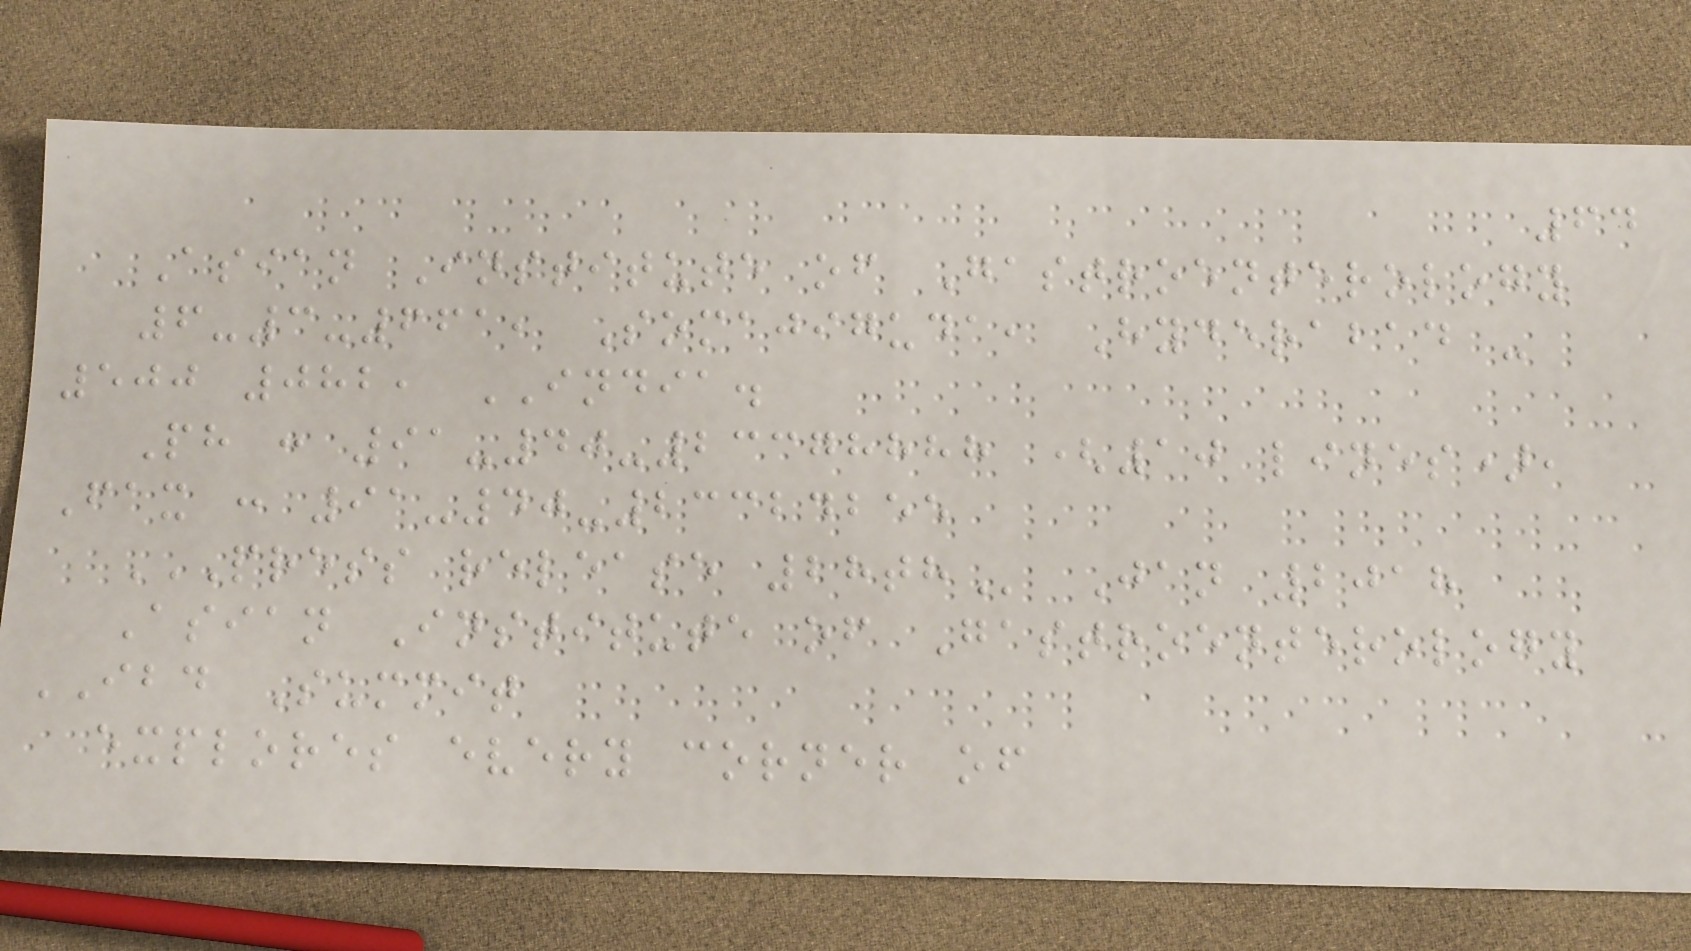64
Asian Institute of Gastroenterology
6-3-661, Somajiguda, Hyderabad -
500 082, INDIA.
Ph : 91-40-23378888 (10 lines),
Fax : 91-40-23324255
PRESS RELEASE 28TH Jan 2018
Asian Institute of Gastroenterology
IBD Summit
explores every corner of
